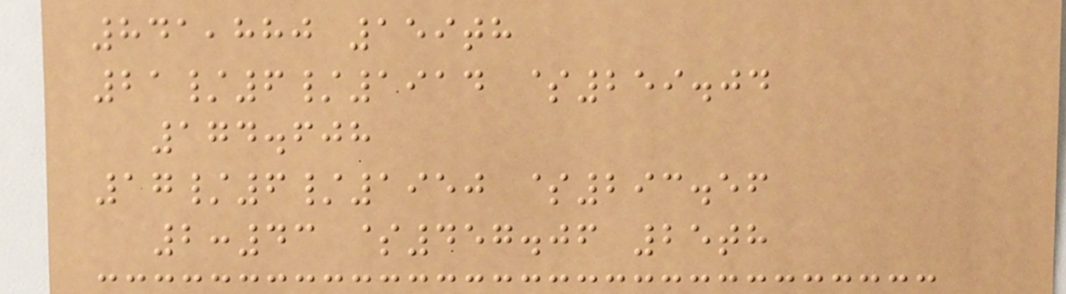841,880 159th
21/6/1914 $259.04
174.608
17/6/1950 $293.56
2:43 $457.06 25th
